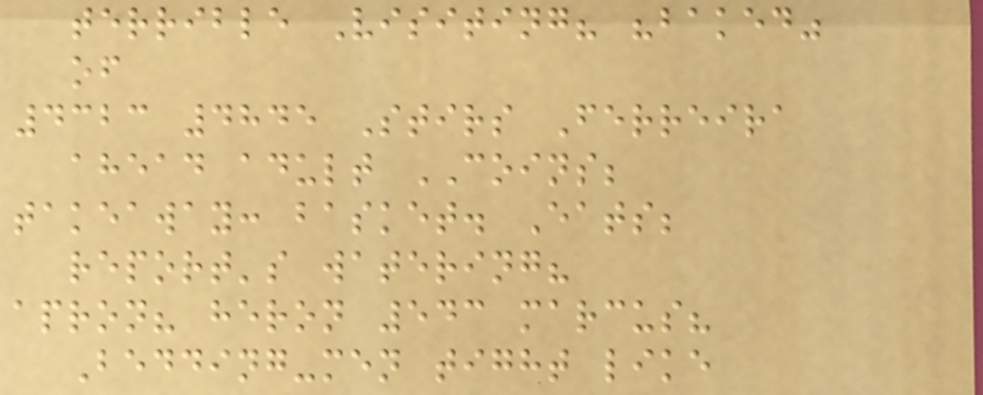terrible Visiting? "baked"
of
4323 4845 Stirs Ferreira
ahead adult COINS;
takeaway: basket. Eats;
report's watering?
apron? heron 543 marcus?
Bedding-men tight like
